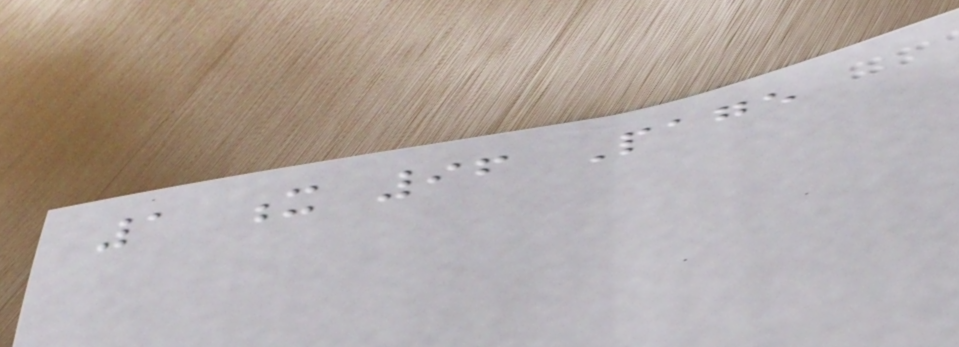1 x 96 Page
